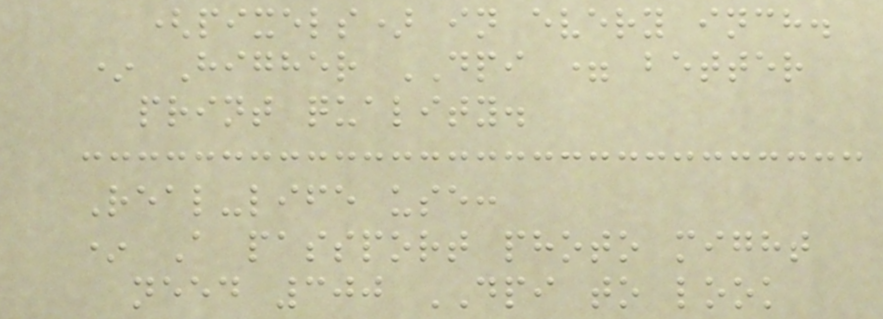(pixels) in every inch.
* Higher DPI = better
print quality.
Real-life use:
* A passport photo might
need 300 DPI to look
